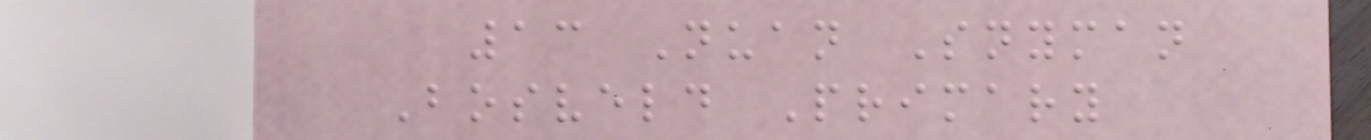13 Nuan Snyman
Bosveld Primary
